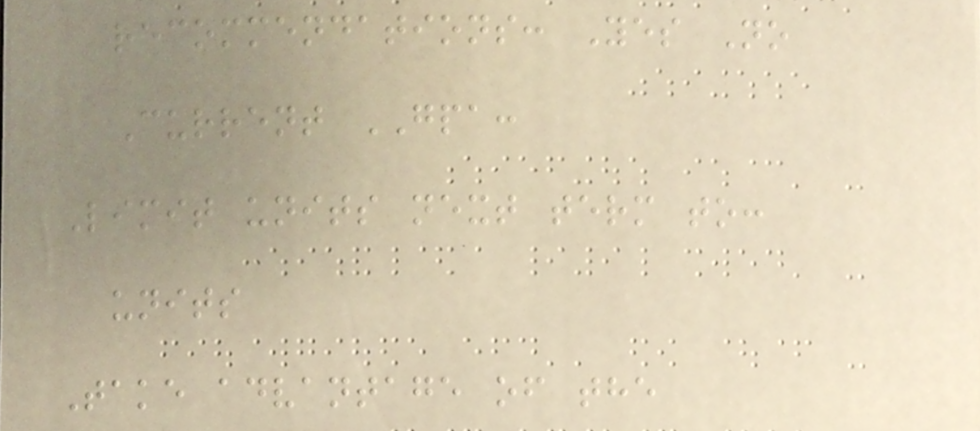recommendations: Yes No
Current GPA:
Limit units next term to:
units
Take advantage of the
